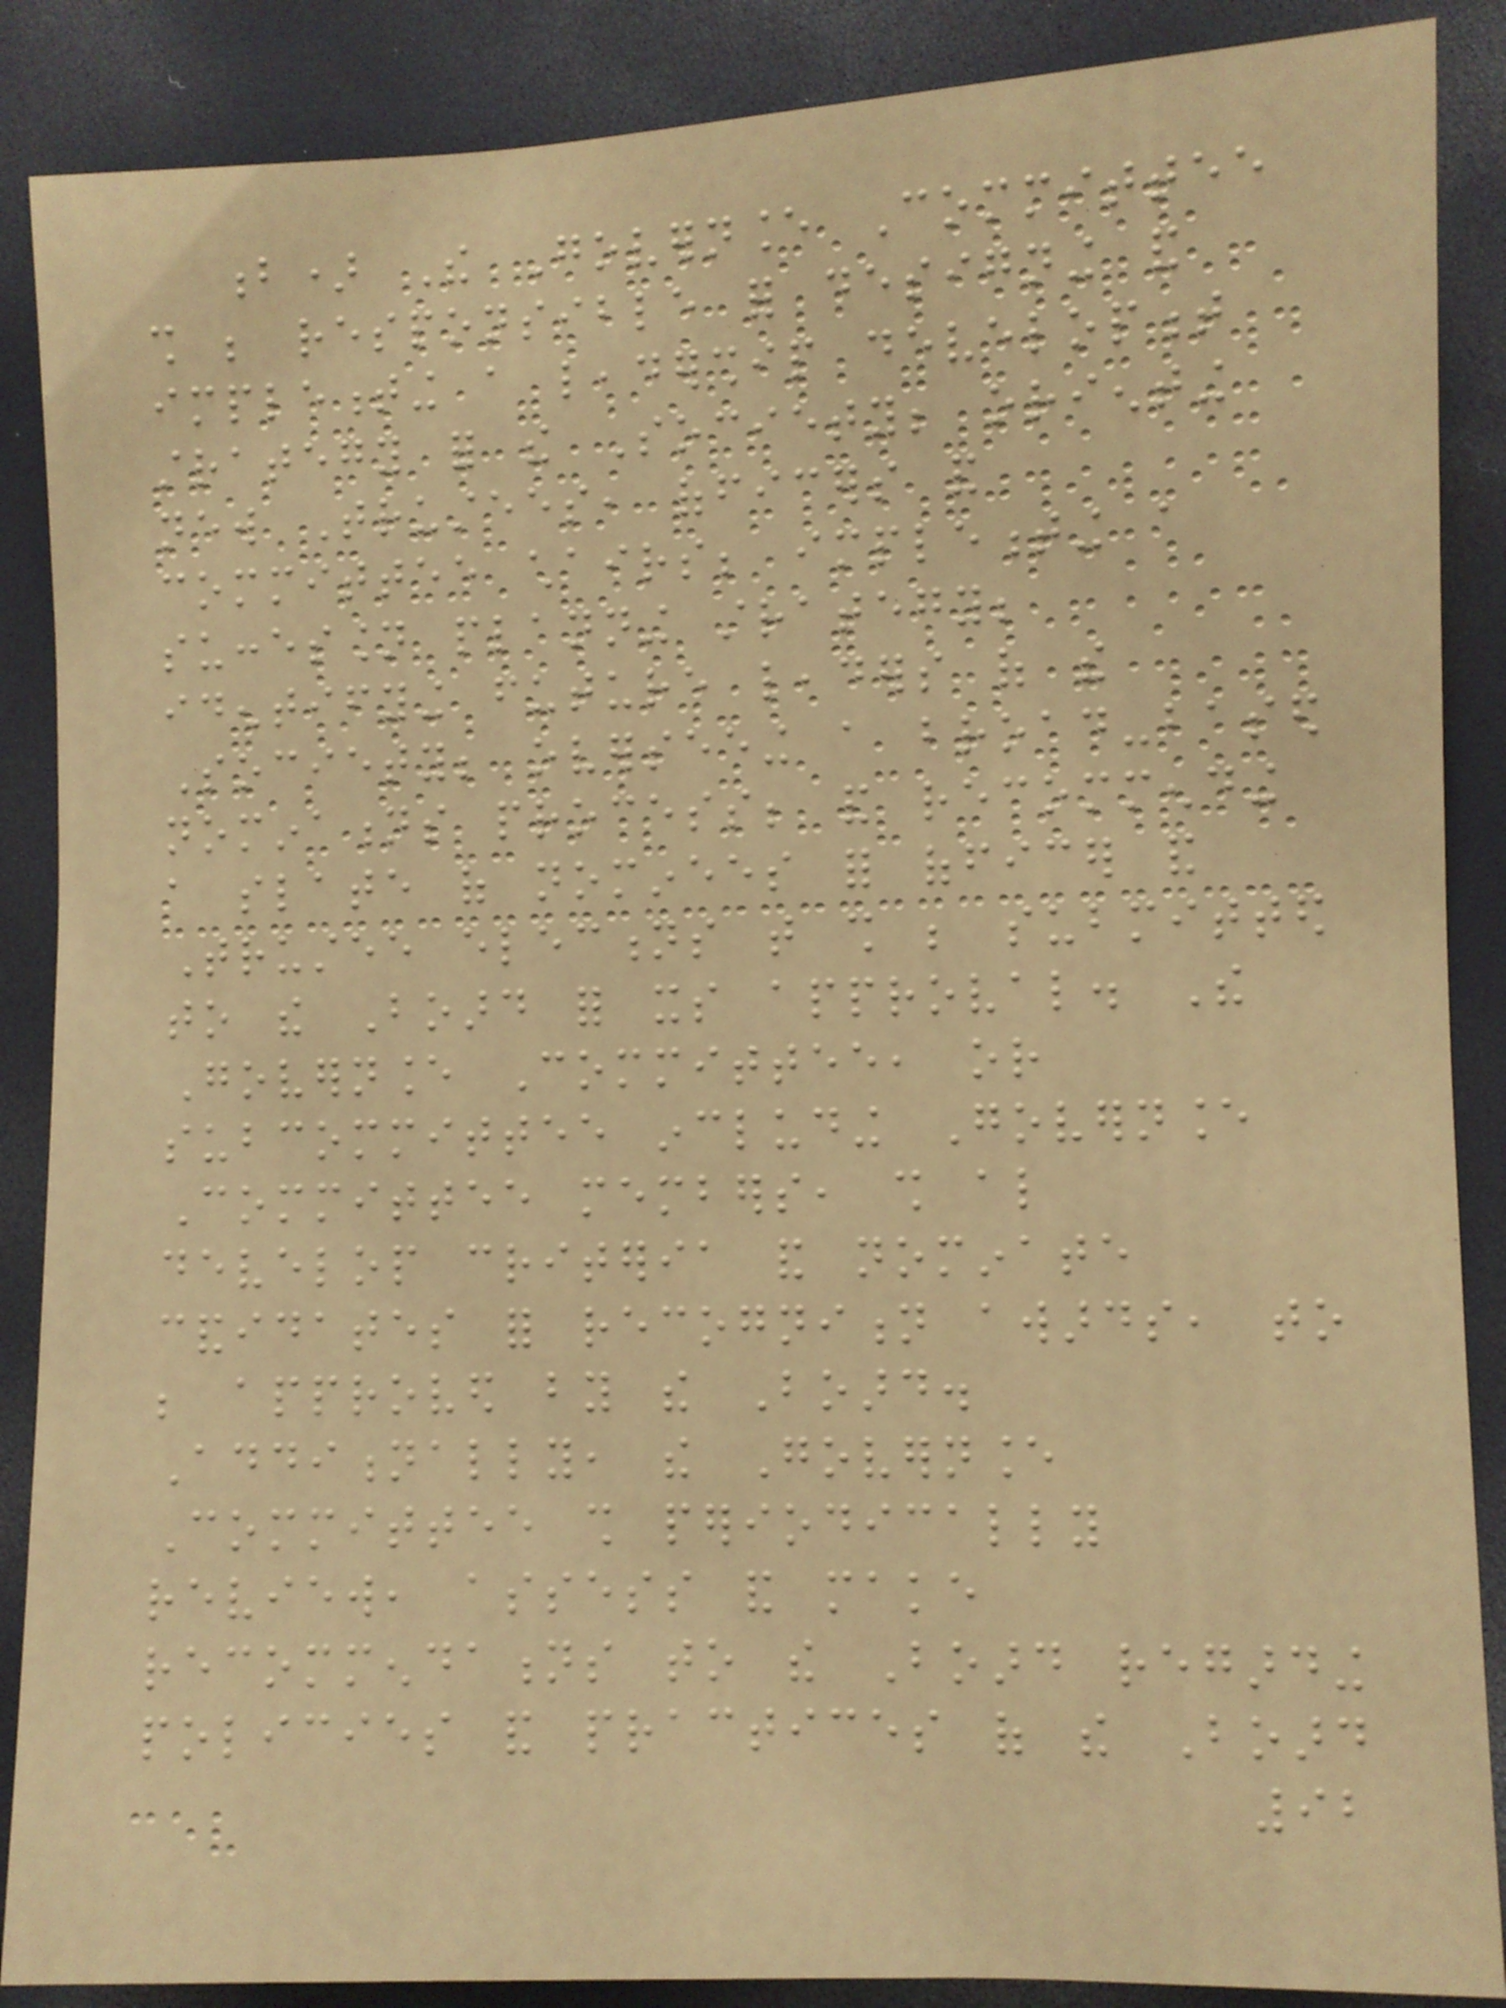b) The Governance Committee
shall be responsible for designing and
implementing a leadership development
strategy for the Society; orienting
new Trustees, officers and
committee chairs; implementing a
succession planning strategy;
identifying future leaders of the
Society; overseeing a broad-based
nominations process; and recommending
a slate of nominees for officer and
Trustee elections that shall be submitted
to the Board for its approval. The
Governance Committee, or
subcommittee including Governance
Committee members, shall also
develop criteria and nominate
candidates for recognition awards, to
be approved by the Board.
Additionally, the Governance
Committee shall periodically
review, assess and make
recommendations to the Board regarding
policies and practices of the Board
92
